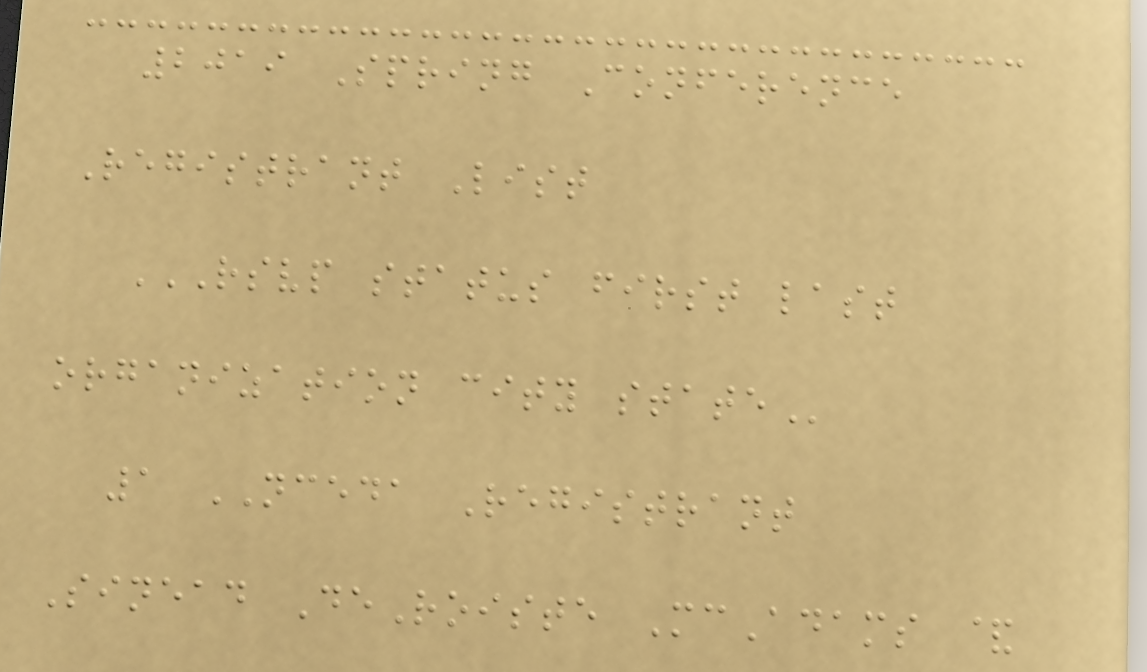2019 Spring Conference
Registrant List
RSVP STATUS FIRST LAST
ORGANIZATION CITY STATE
1 NCEDA Registrant
Sinead DeRoiste McAdams &
